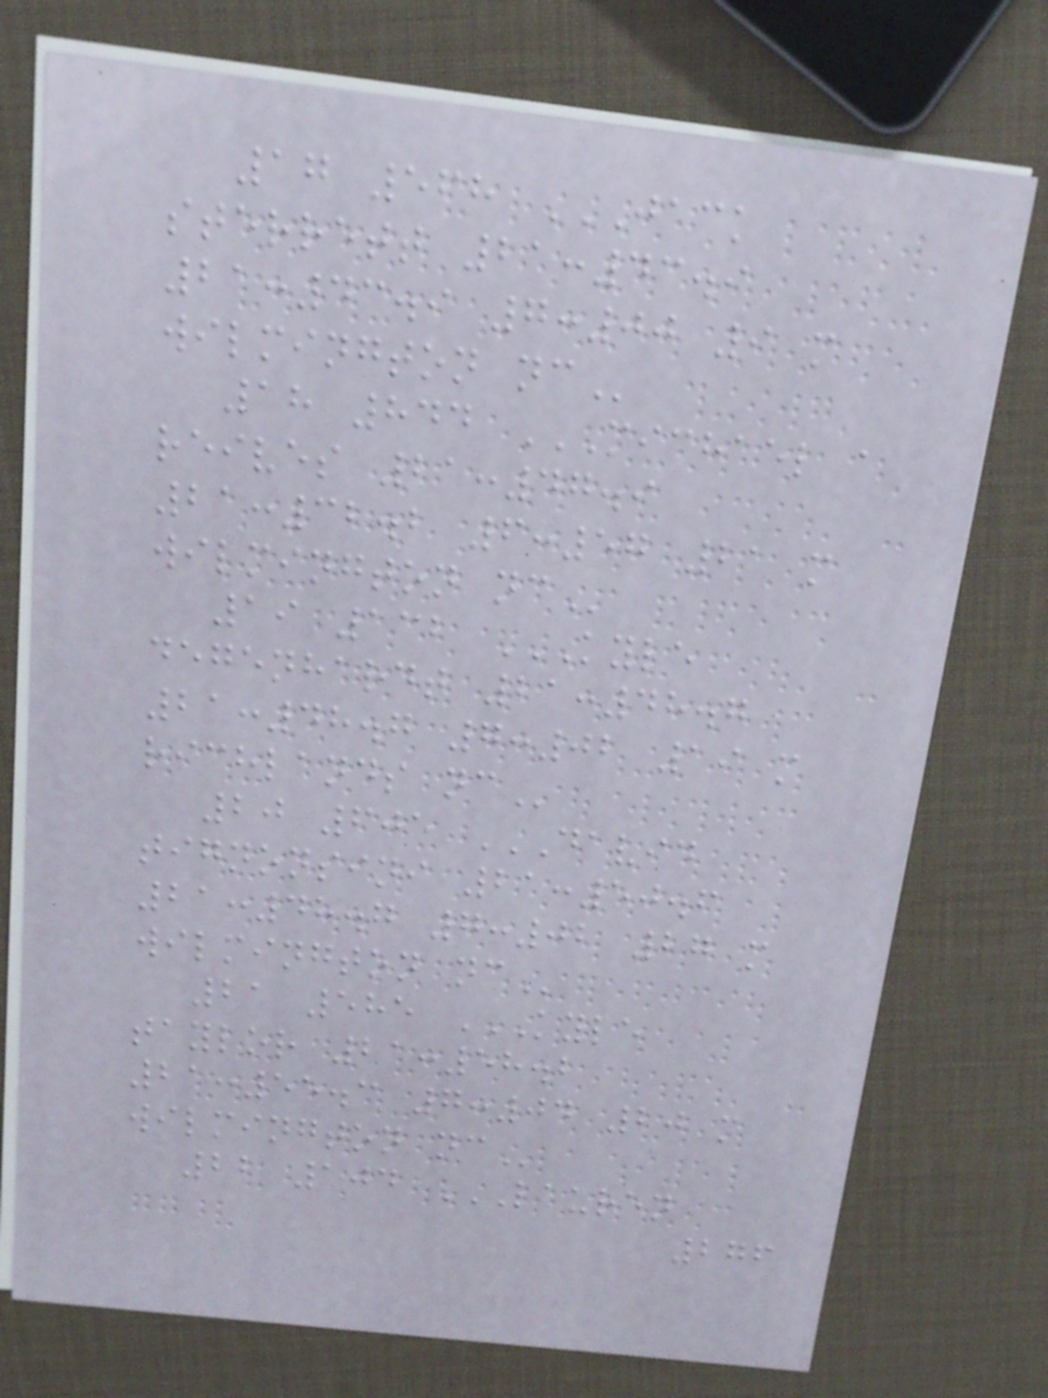17 568 JACK
STERRETT 21:43.9
21:43.9 7:00 9 M
WILMINGTON NC
18 844 MICHAEL A
REIVES 21:47.9
21:32.2 6:57 21 M
WILMINGTON NC
19 132 KYLE
DEGENHARDT 21:48.7
21:48.7 7:02 19 M
RICHLANDS NC
20 605 DAVID
TIGNONSINI 21:50.6
21:48.7 7:02 27 M
WILMINGTON NC
21 585 KYLE
TAYLOR 21:58.2
21:55.3 7:04 20 M
WILMINGTON NC
22 104 LAUREN
276
